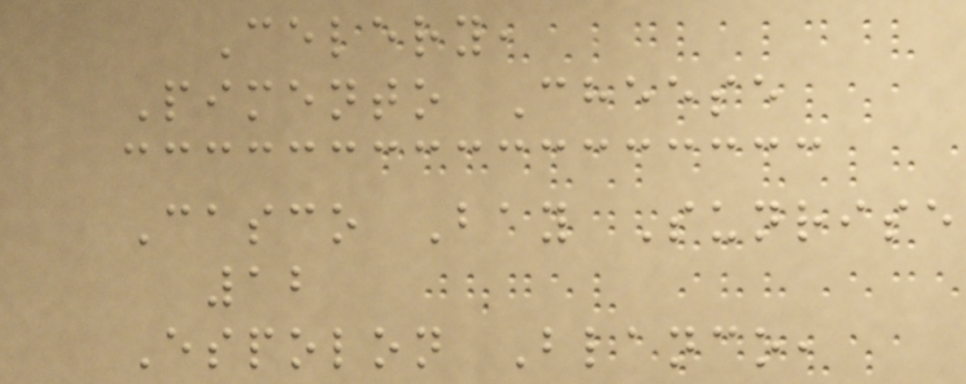Celery,
Pimento Cheese
Casco Bay Sunrise
12
Espolon Blanco,
